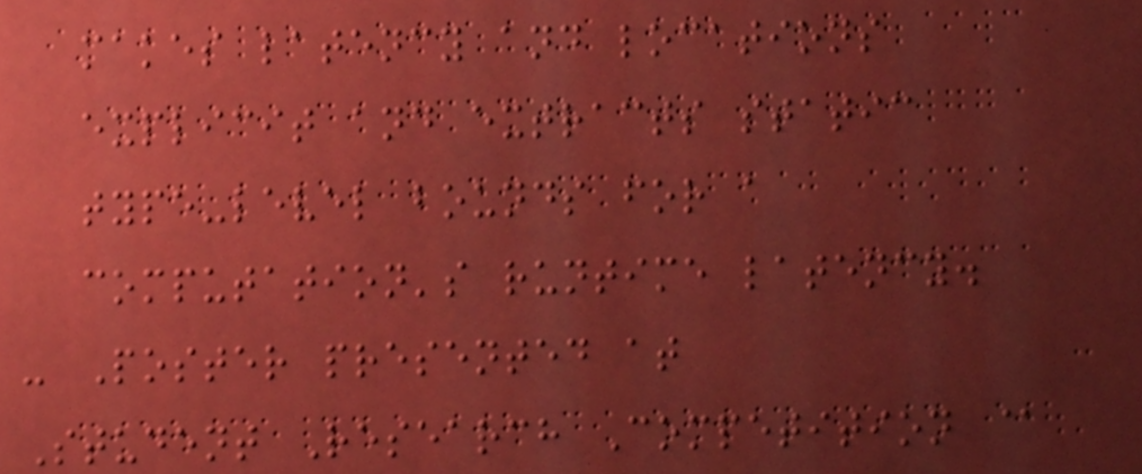makes latency and locations
explicit and extracts static
type-level bounds for a
computation's runtime latency.
- Poster presented at
Student Research Competition @
